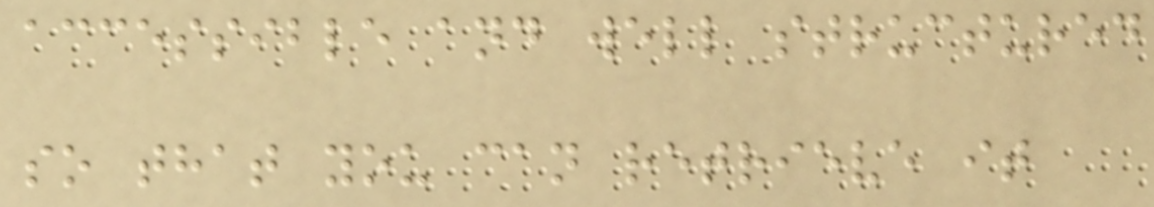accessible and well structured
so that you can retrieve it
